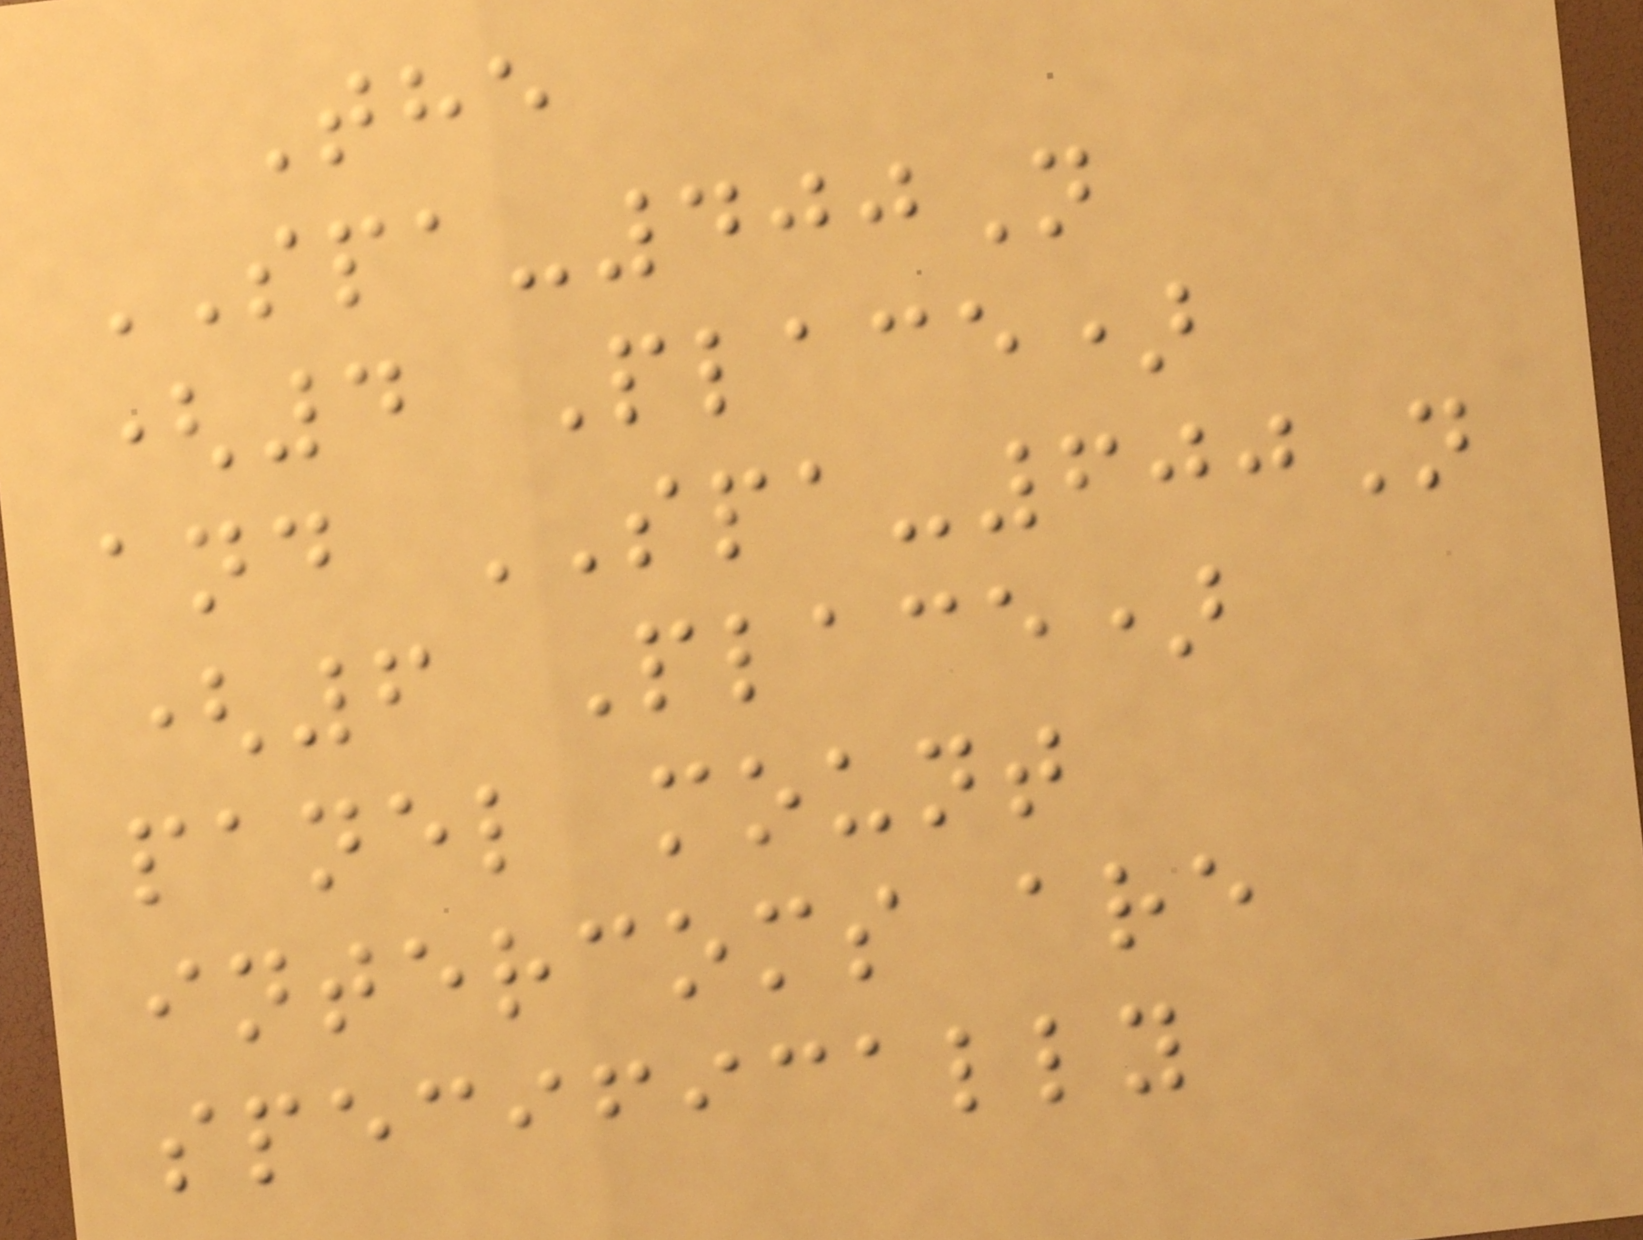The
SPA-400N
(4 Place)
and SPA-600N
(6 Place)
panel mount
intercoms are
specifically
